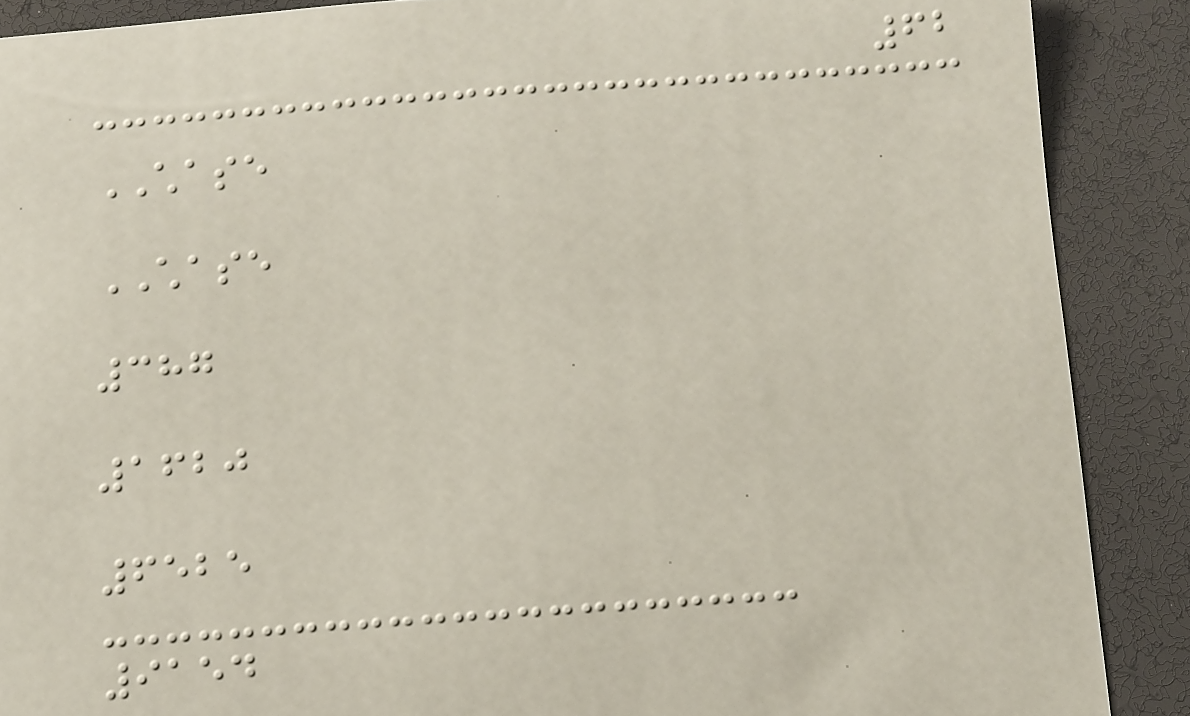62
CHASE
CHASE
387
1620
6525
9154
